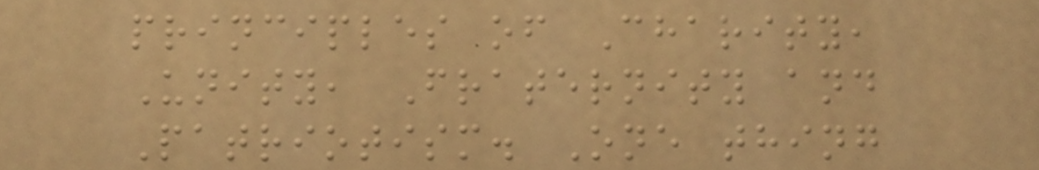principles of Charity,
Unity, Fraternity and
Patriotism. One thing
